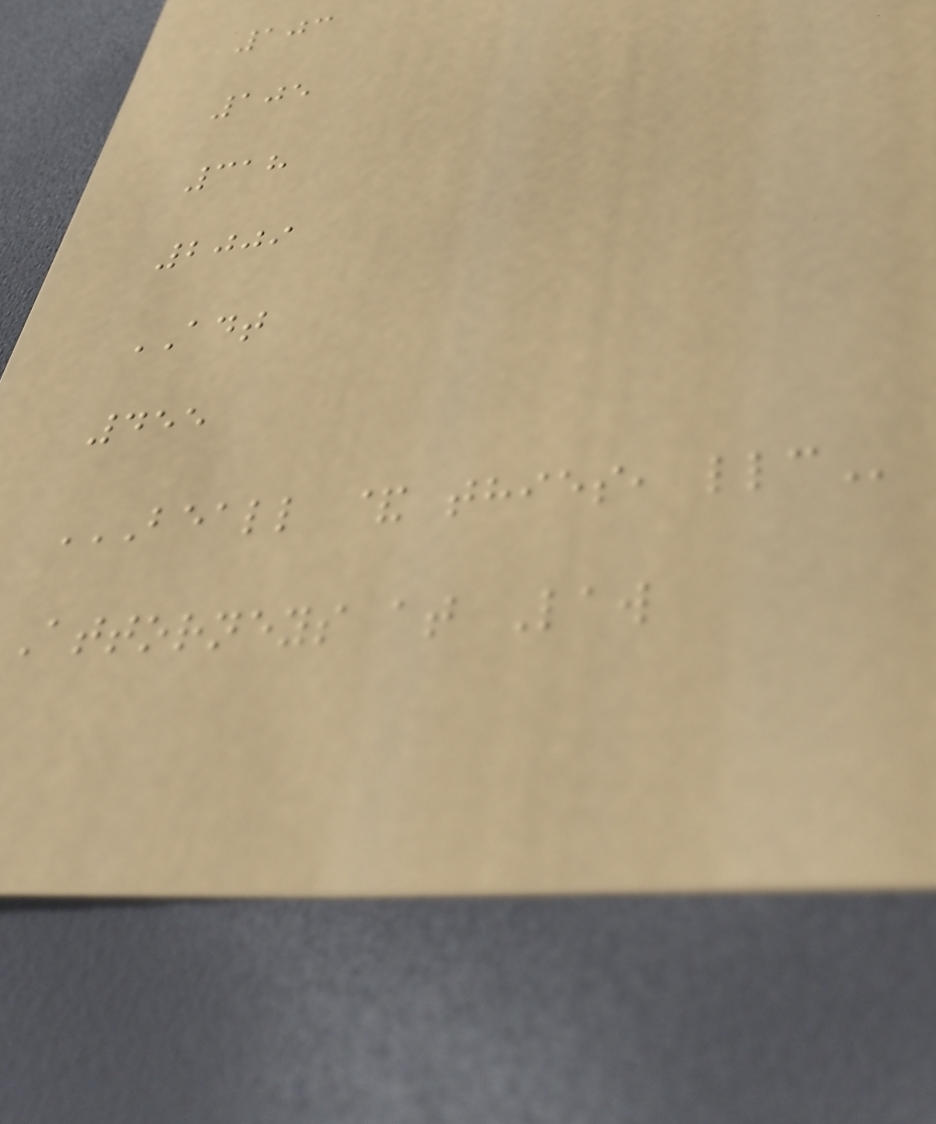103
105
318
2009
ADT
455
BEALL & THIES, LLC
Attorneys at Law
